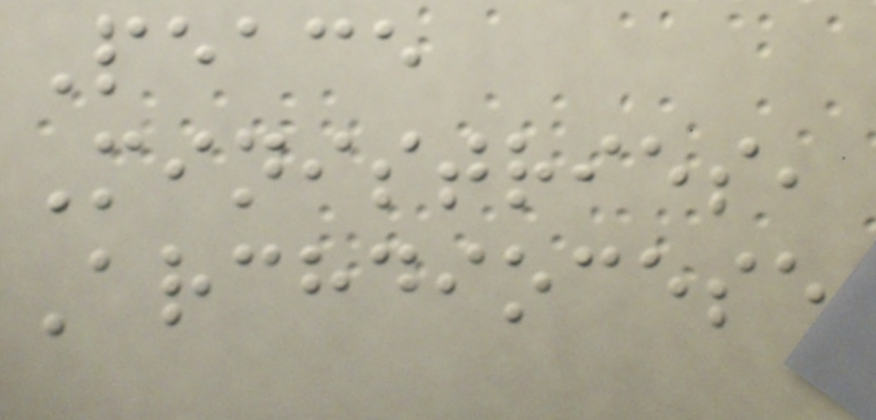Peace
Ministries,
Archdiocese
